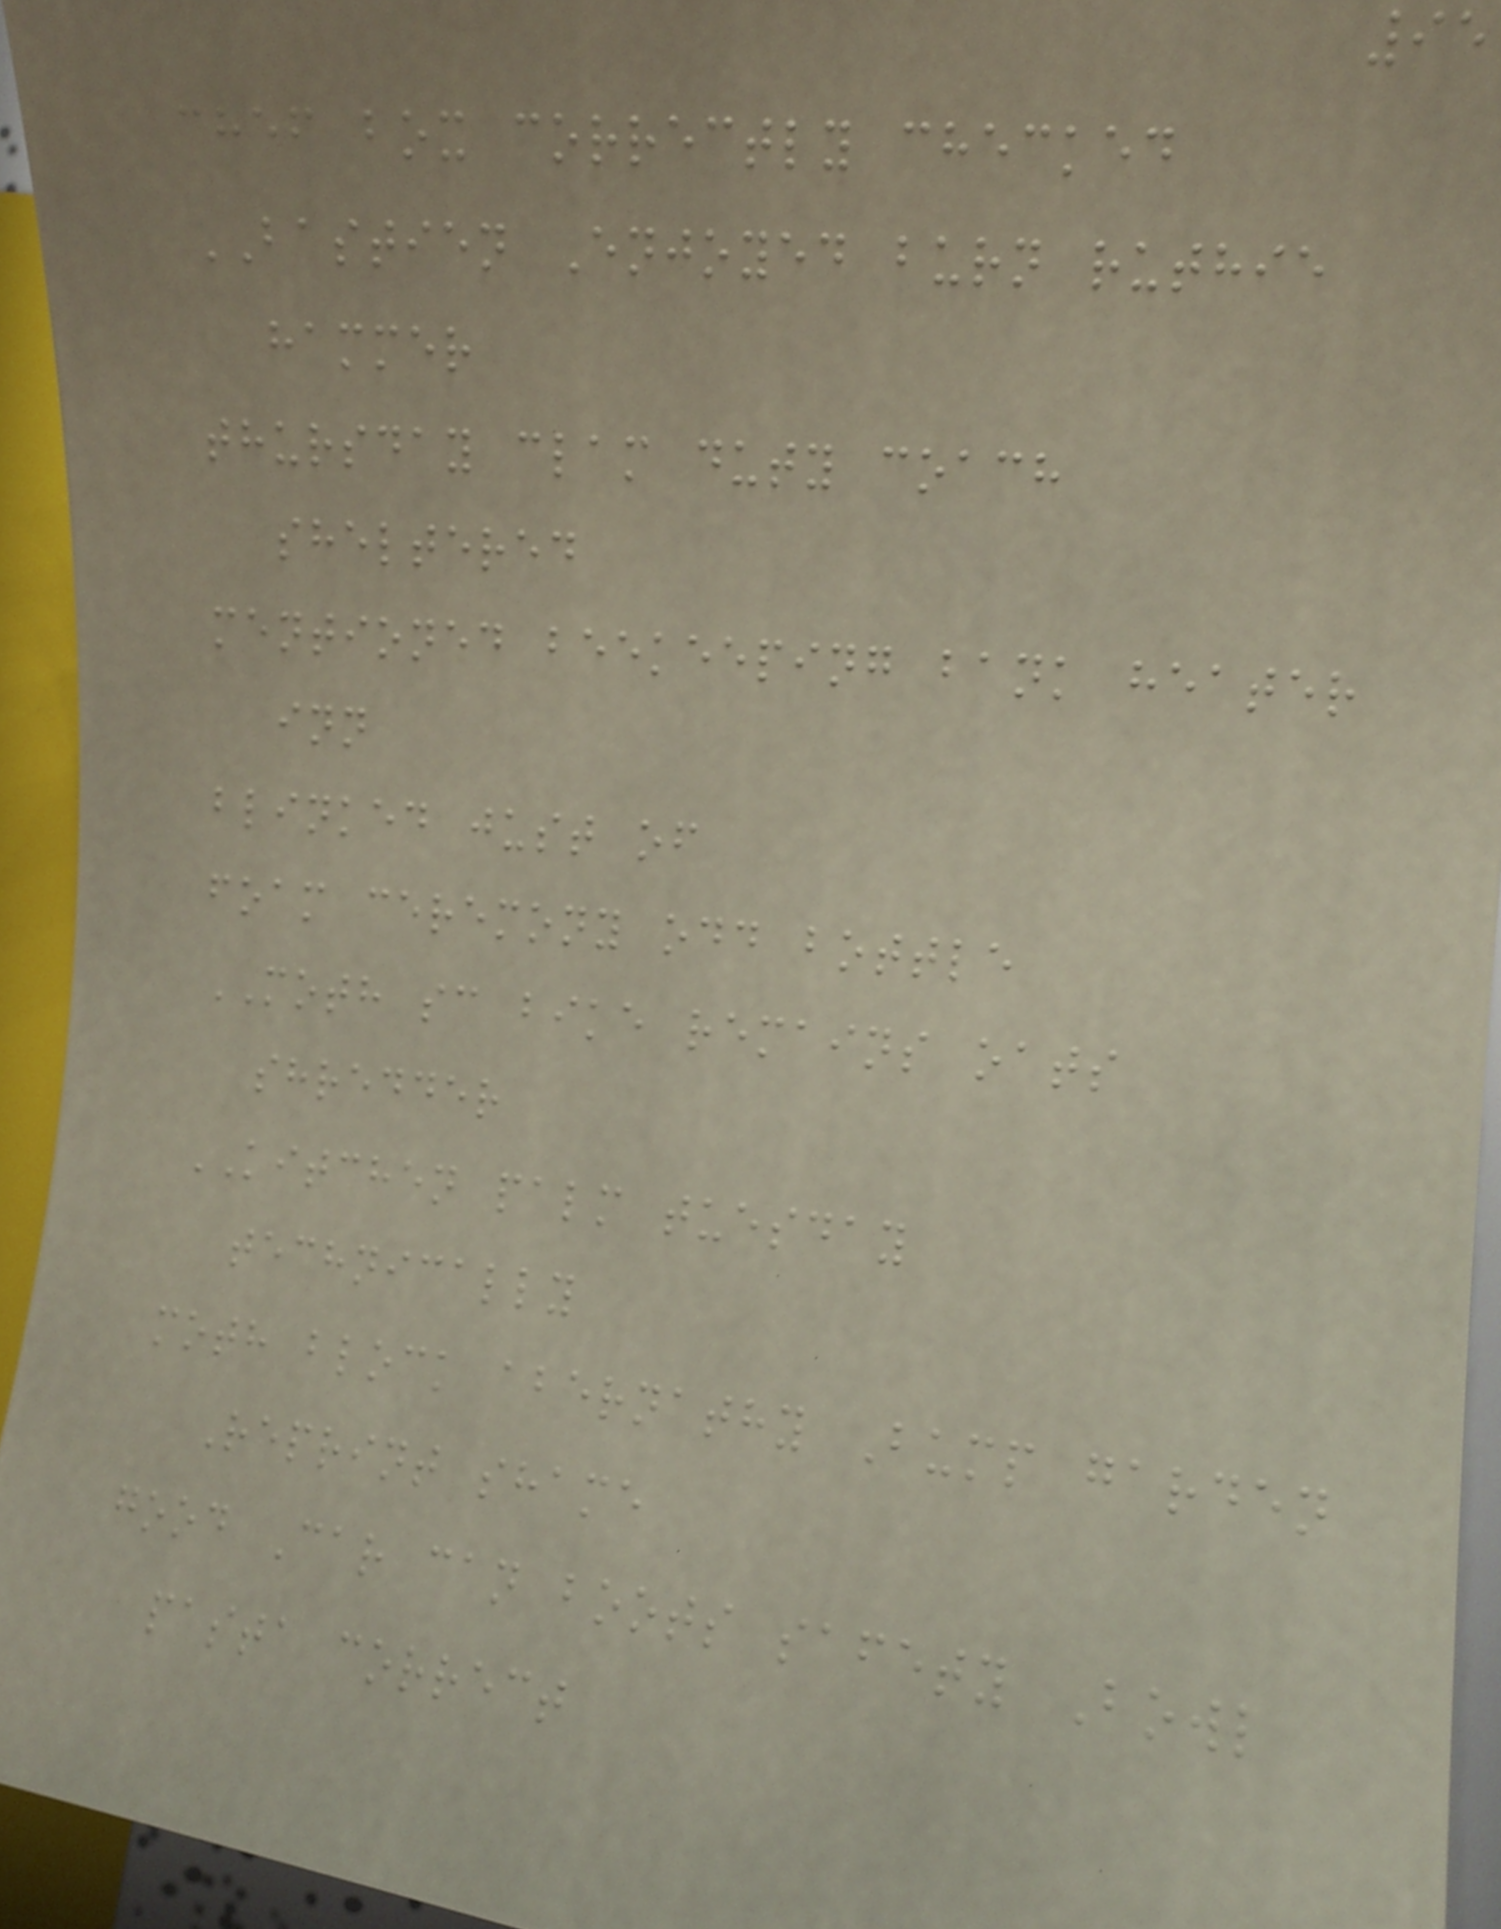95
chef box correctly checked
BASTIEN Enjoyed burn ruthie
hammer
thursday clam duty coach
sheltered
mentioned beekeeping bank heater
inn
blinked just of
foam ceremony odd bottle
MOTH sc bike remains oats
shredder
KITCHEN palm tuesday
technically
moth block abernathy Bump garden
Reprint shame
good Car can boots safety Bowl
pasta correct
